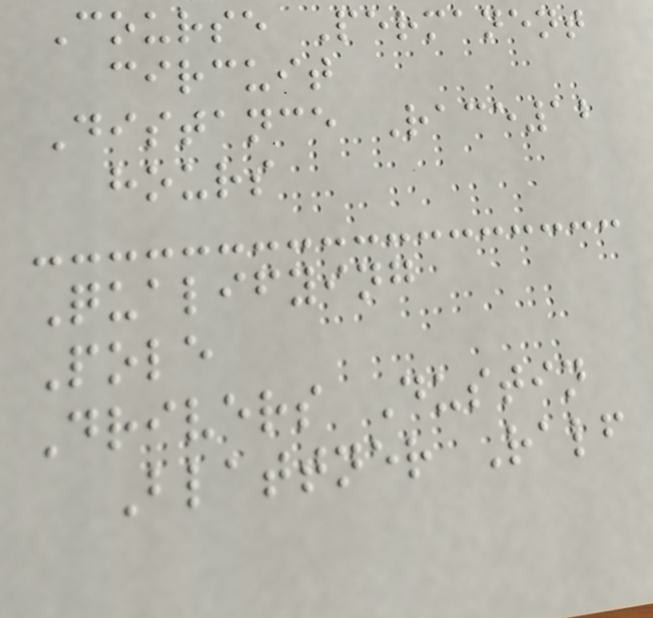Course Permanent
circuit
Distance Race12
hours
Qualifying
Pole
Drivers Dustin
Blattner Ralf
